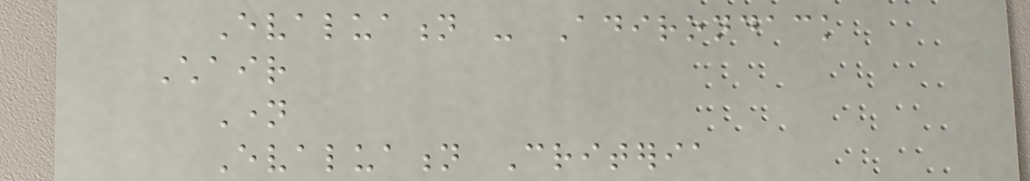Evaluation - Adirondack
Chair
Name
Evaluation Criteria
